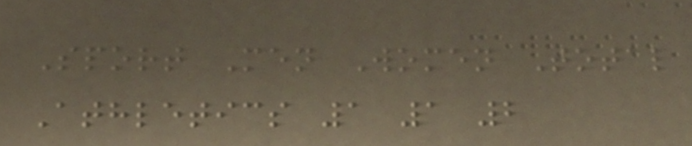Sport Men Women Total
Athletics 1 1 2
